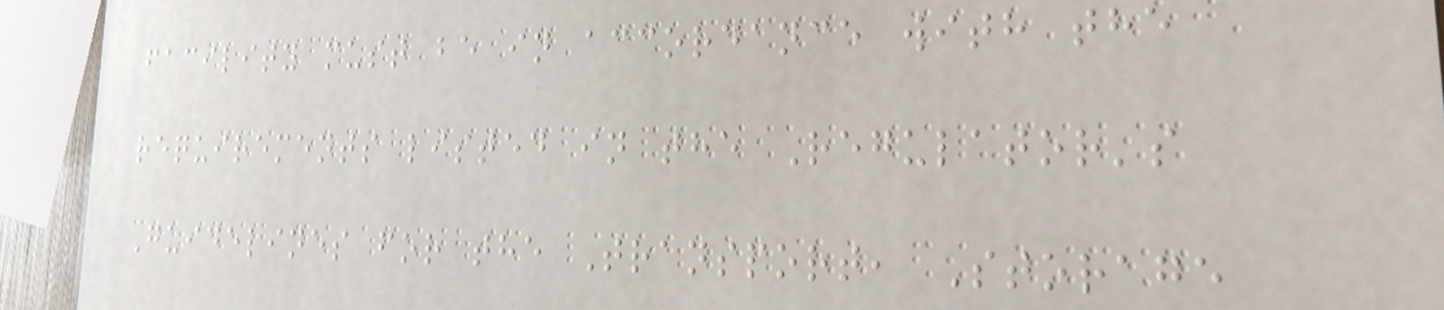facility must be in accordance with the
requirements listed in the Regulator's
Guidelines for the Transport, Storage
